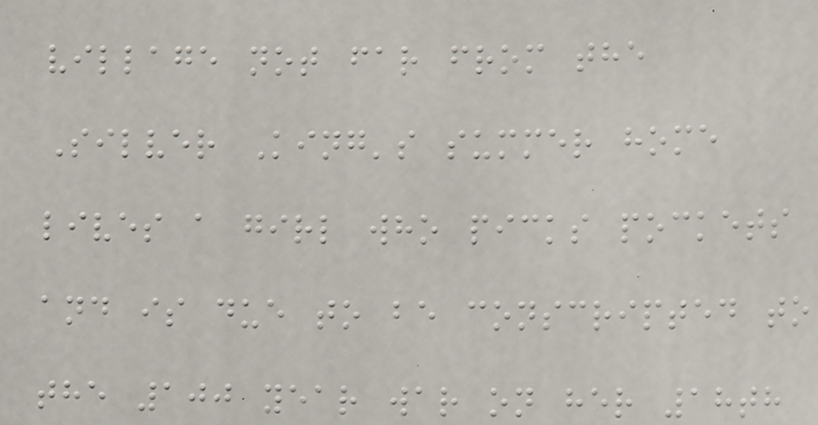village not far from the
Silver King's summer home
lives a girl who picks pockets
and is due to be conscripted to
the 100 year war on her 18th
